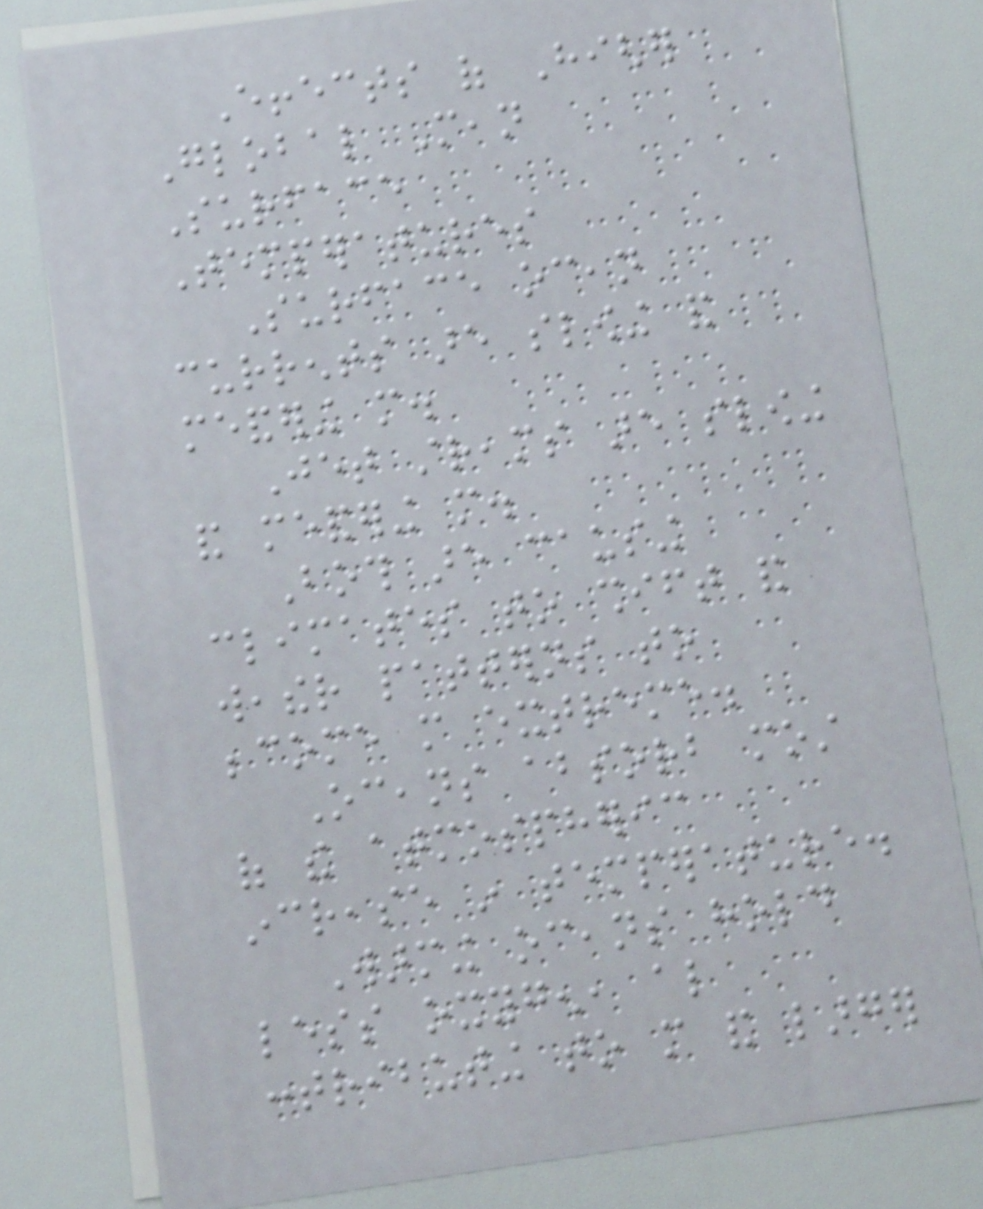Effects of Higher
Global Mean
Surface
Temperatures
Surface ocean
currents are slowing and
meandering more.
Jet streams are slowing
and meandering more.
Both are causing
climates to shift and
weather patterns to
become more extreme.
Oceans absorb most
of the atmospheric
increase in temperature.
Warming oceans hold
less oxygen, also
contributing to more and larger
